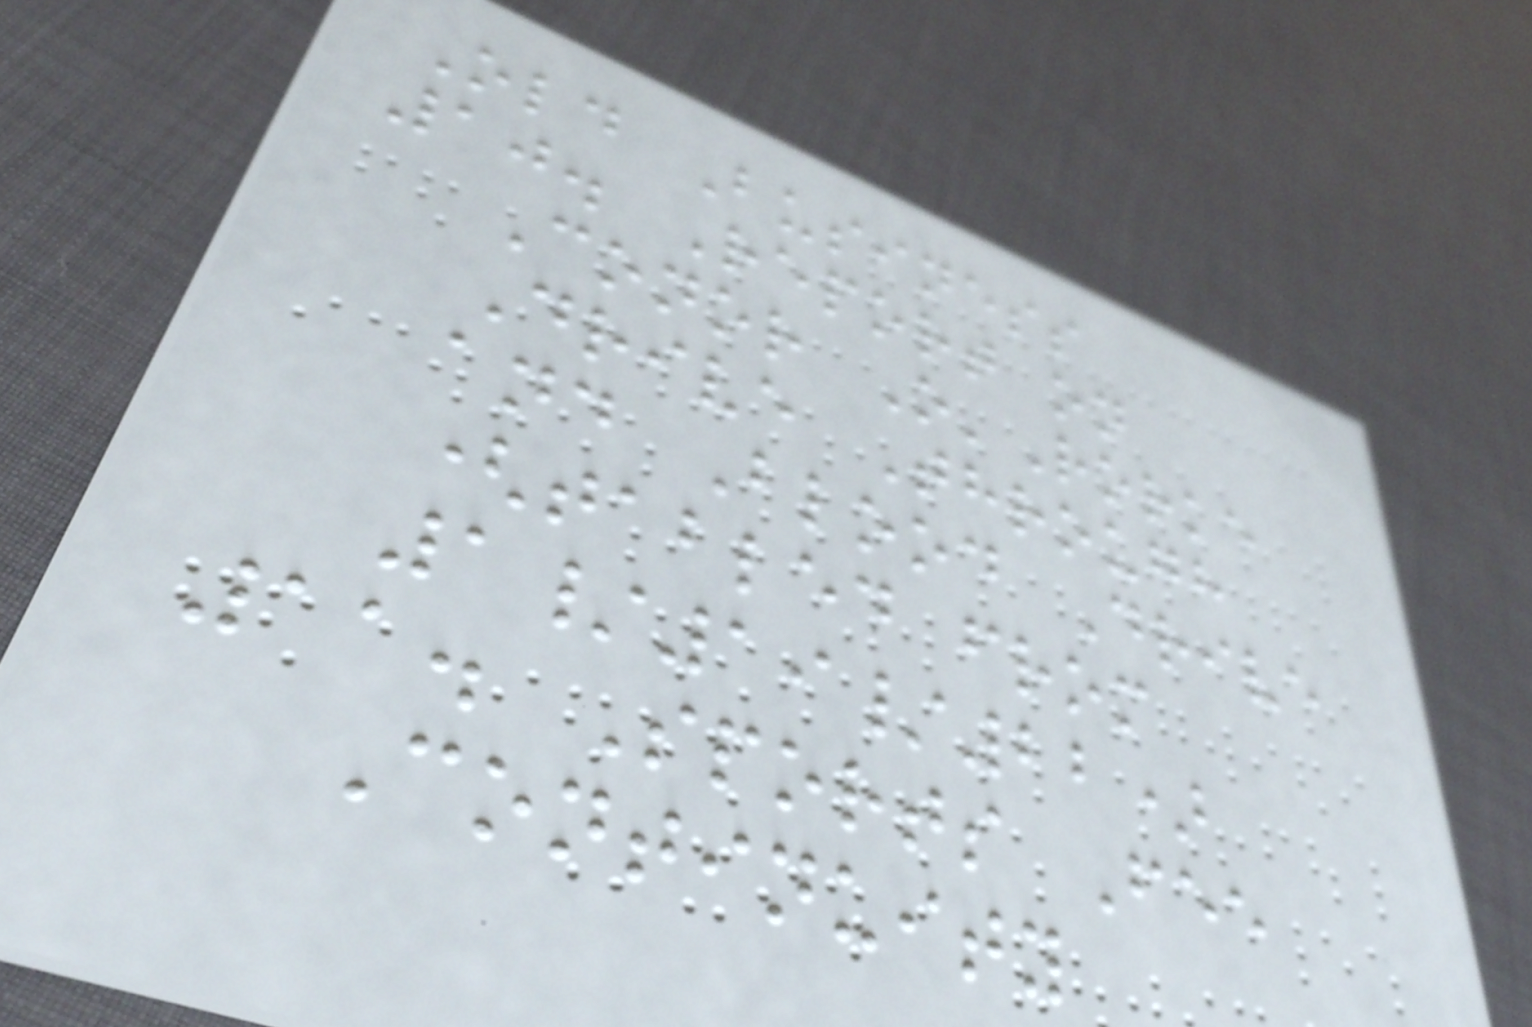Old Business
10. Report on
Conor O'Rorke
Drive Through
and Blood Drive
(tabled from
1/19/22)
11. Sports Fee
Continuity
